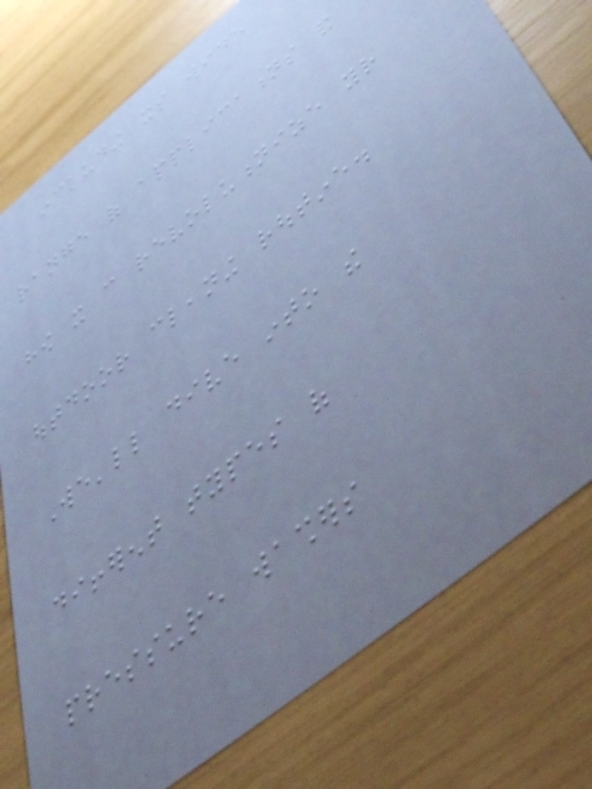including its wide
range of applications and
how it can revolutionize your
outdoor cleaning routine.
We'll dive into the
different types of
pressure washers
